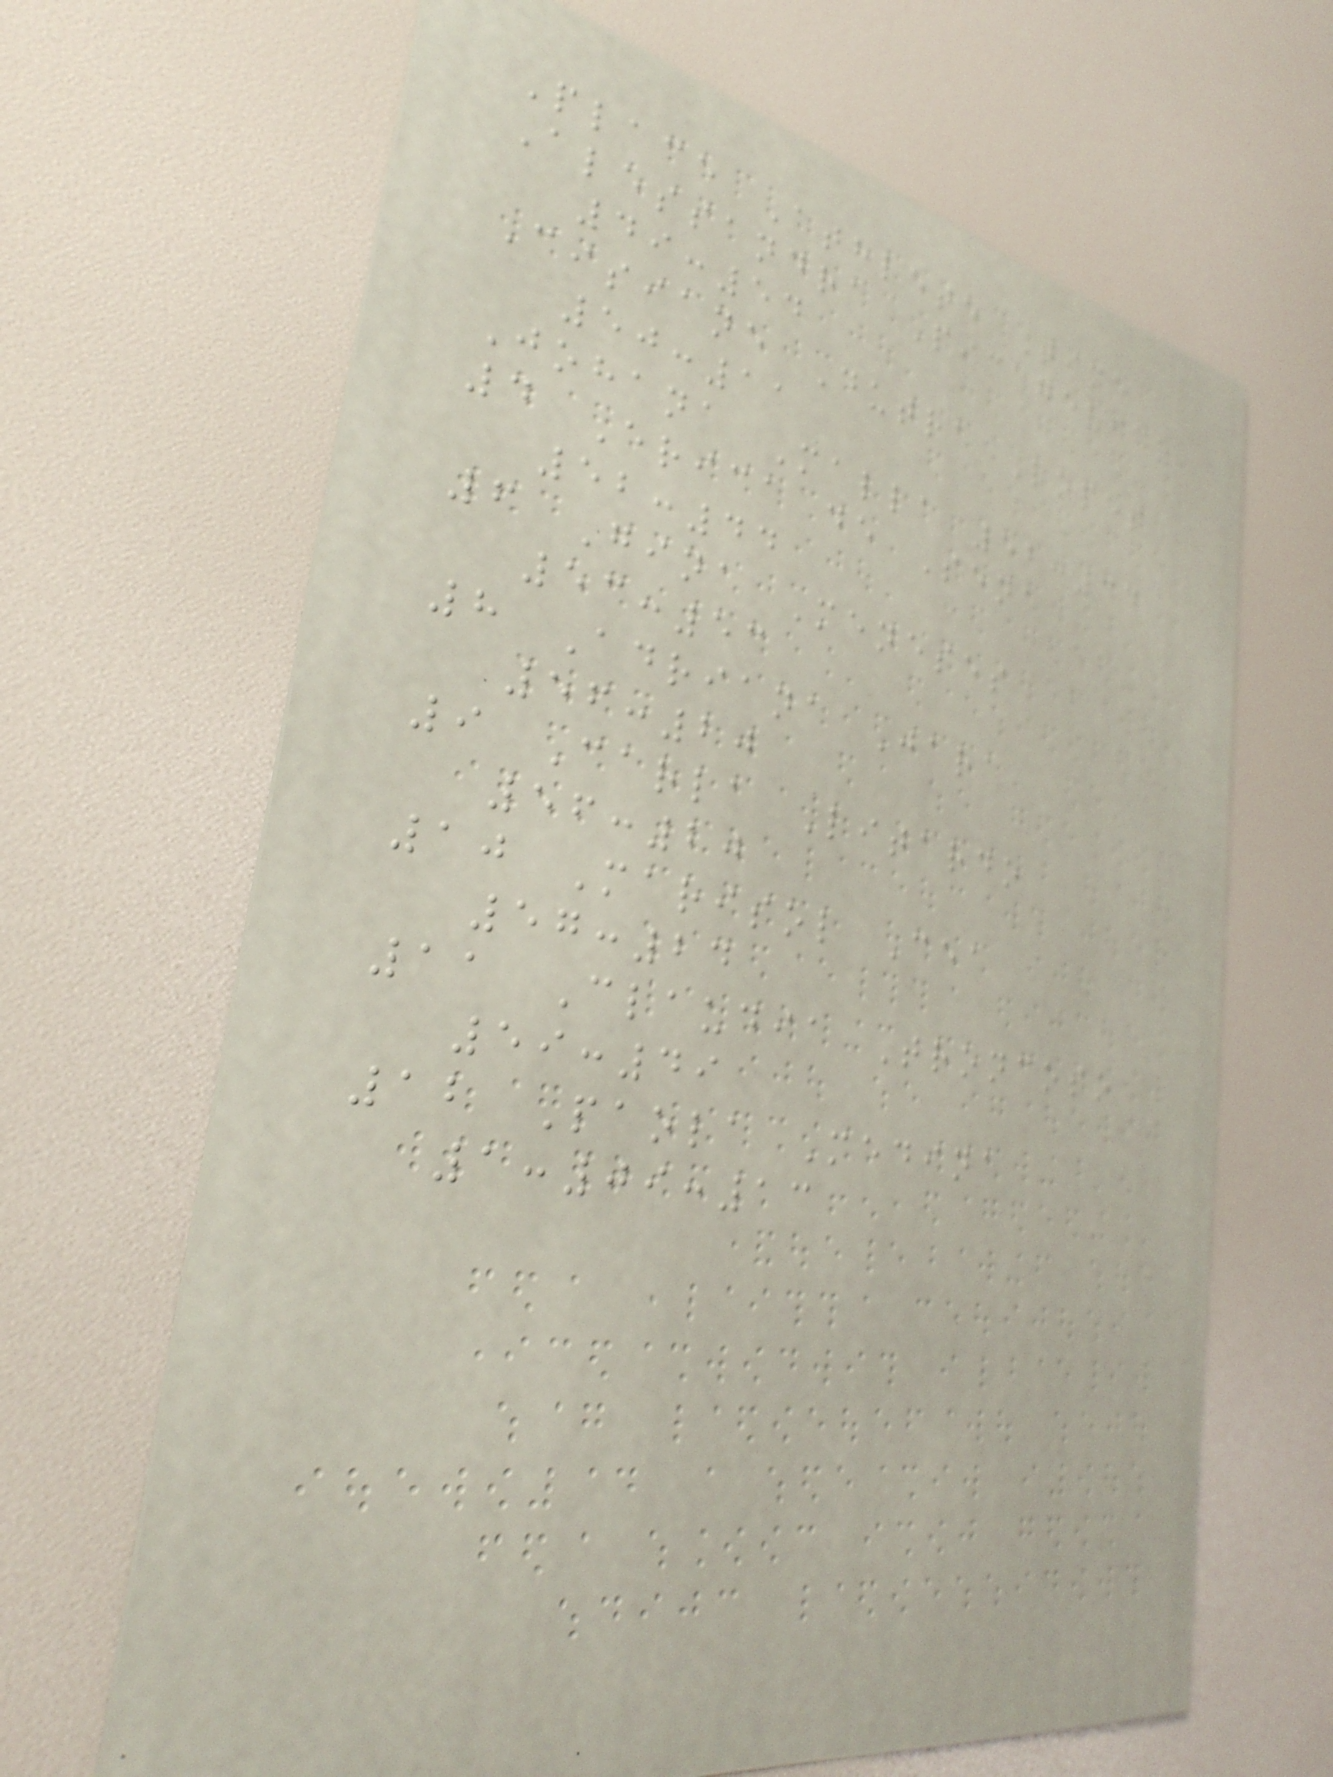Place Athlete Time
Alessandra Picagevicz
49:54
Cisiane Dutra Lopes
50:11
Johana Malla 52:34
4 Erica de Sena
52:44
6 Gina Meneses
53:53
8 Adriana Jara
56:20
9 Carla Litardo
56:20
10 Marisol Cea
57:24
11 Claudia Troncoso
59:49
12 Paola Medina
1:09:13
